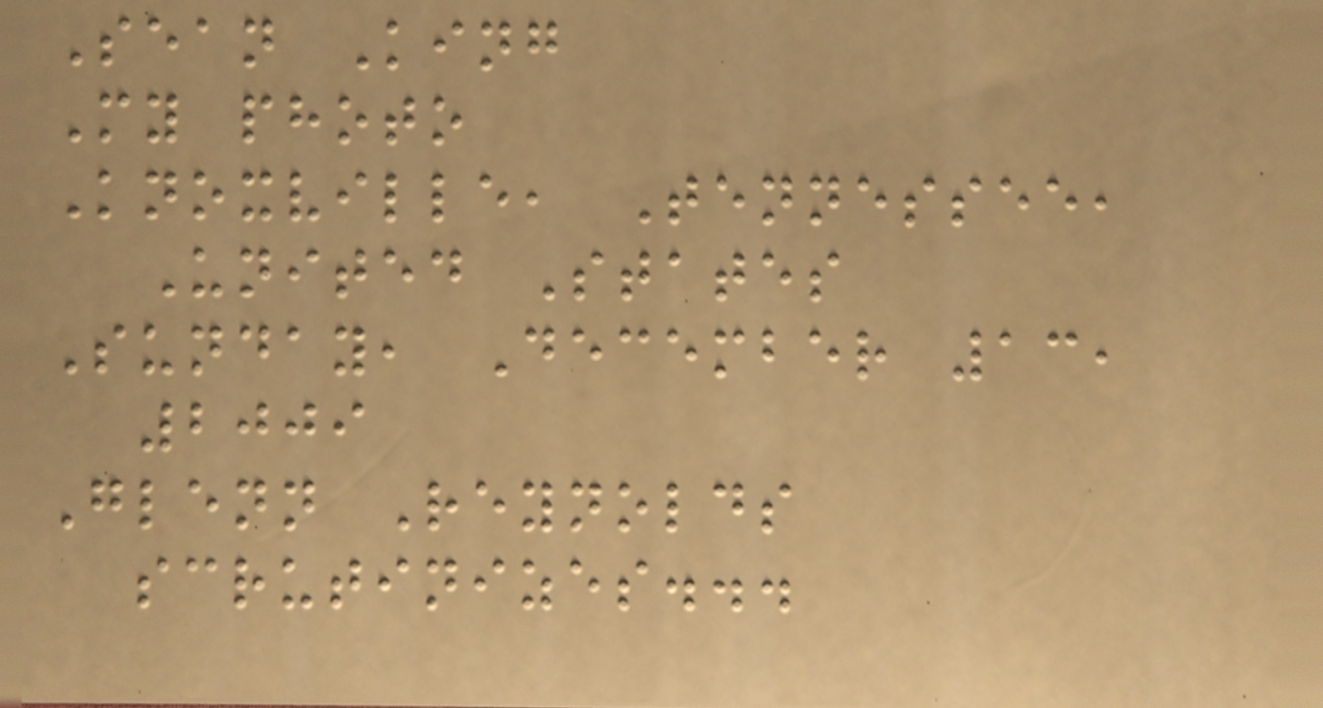Sean King
My photo
Knoxville, Tennessee,
United States
Sunday, December 13,
2009
Glenn Reynolds
scrutinizes...
